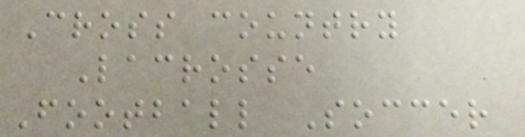Cross country
Lacrosse
Football Soccer
